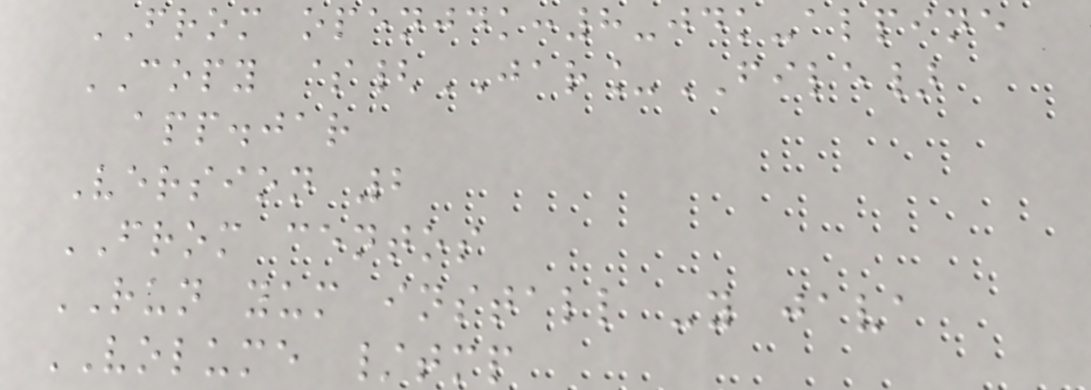FROM openjdk:8-jdk-alpine
COPY ${JAR_FILE}
app.jar
Version 2
FROM centos
RUN yum install -y java
VOLUME /tmp
